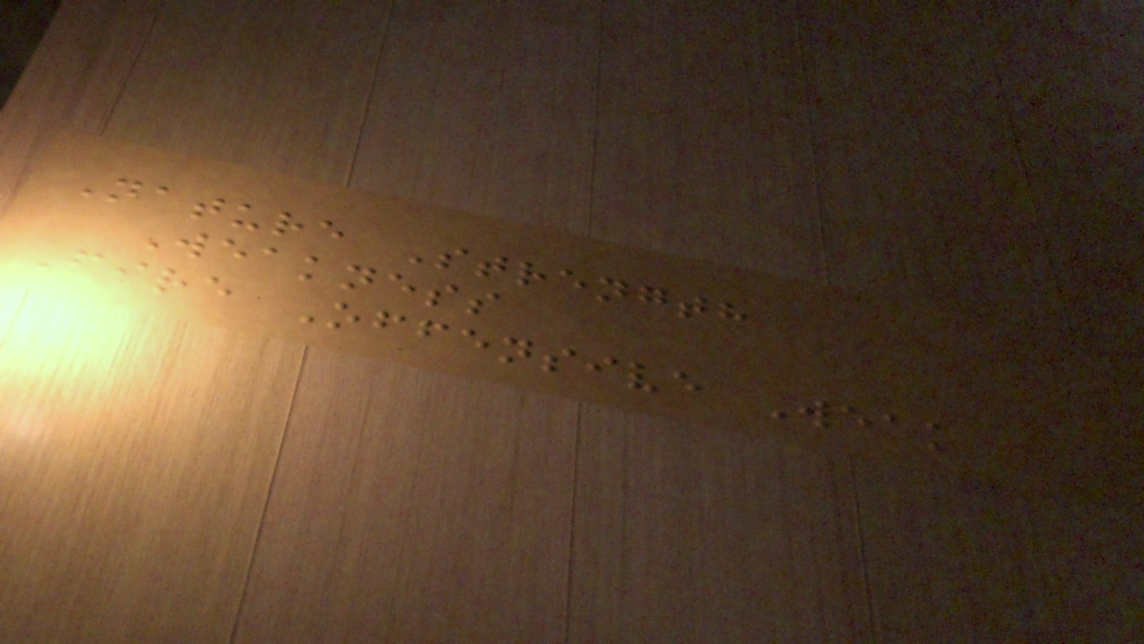Nature Strength
Weakness
Fire Offensive Weak
